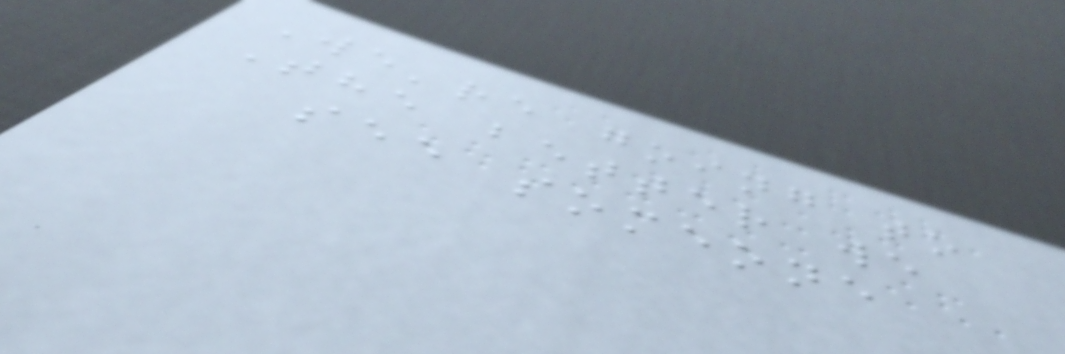We're going to
The better we
see someone
